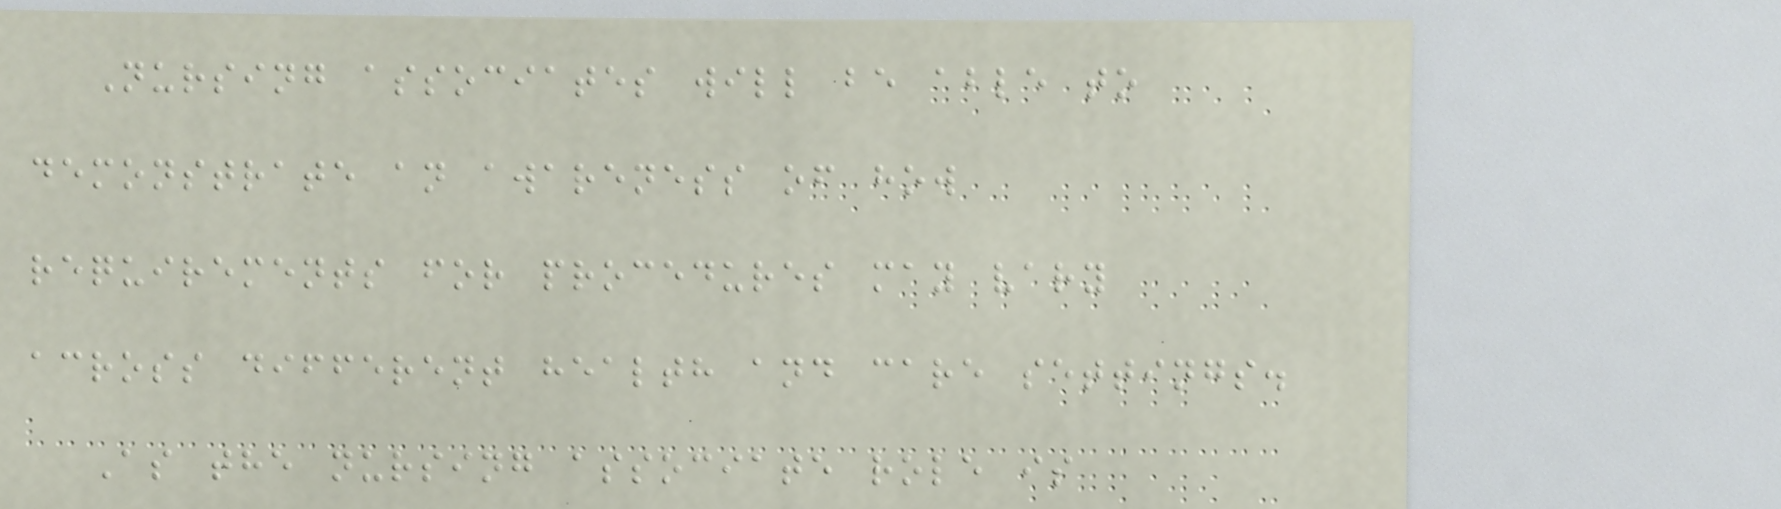Nursing associates will be able to
demonstrate an awareness of how
requirements for procedures may vary
across different health and care settings.
As the nursing associate role is
